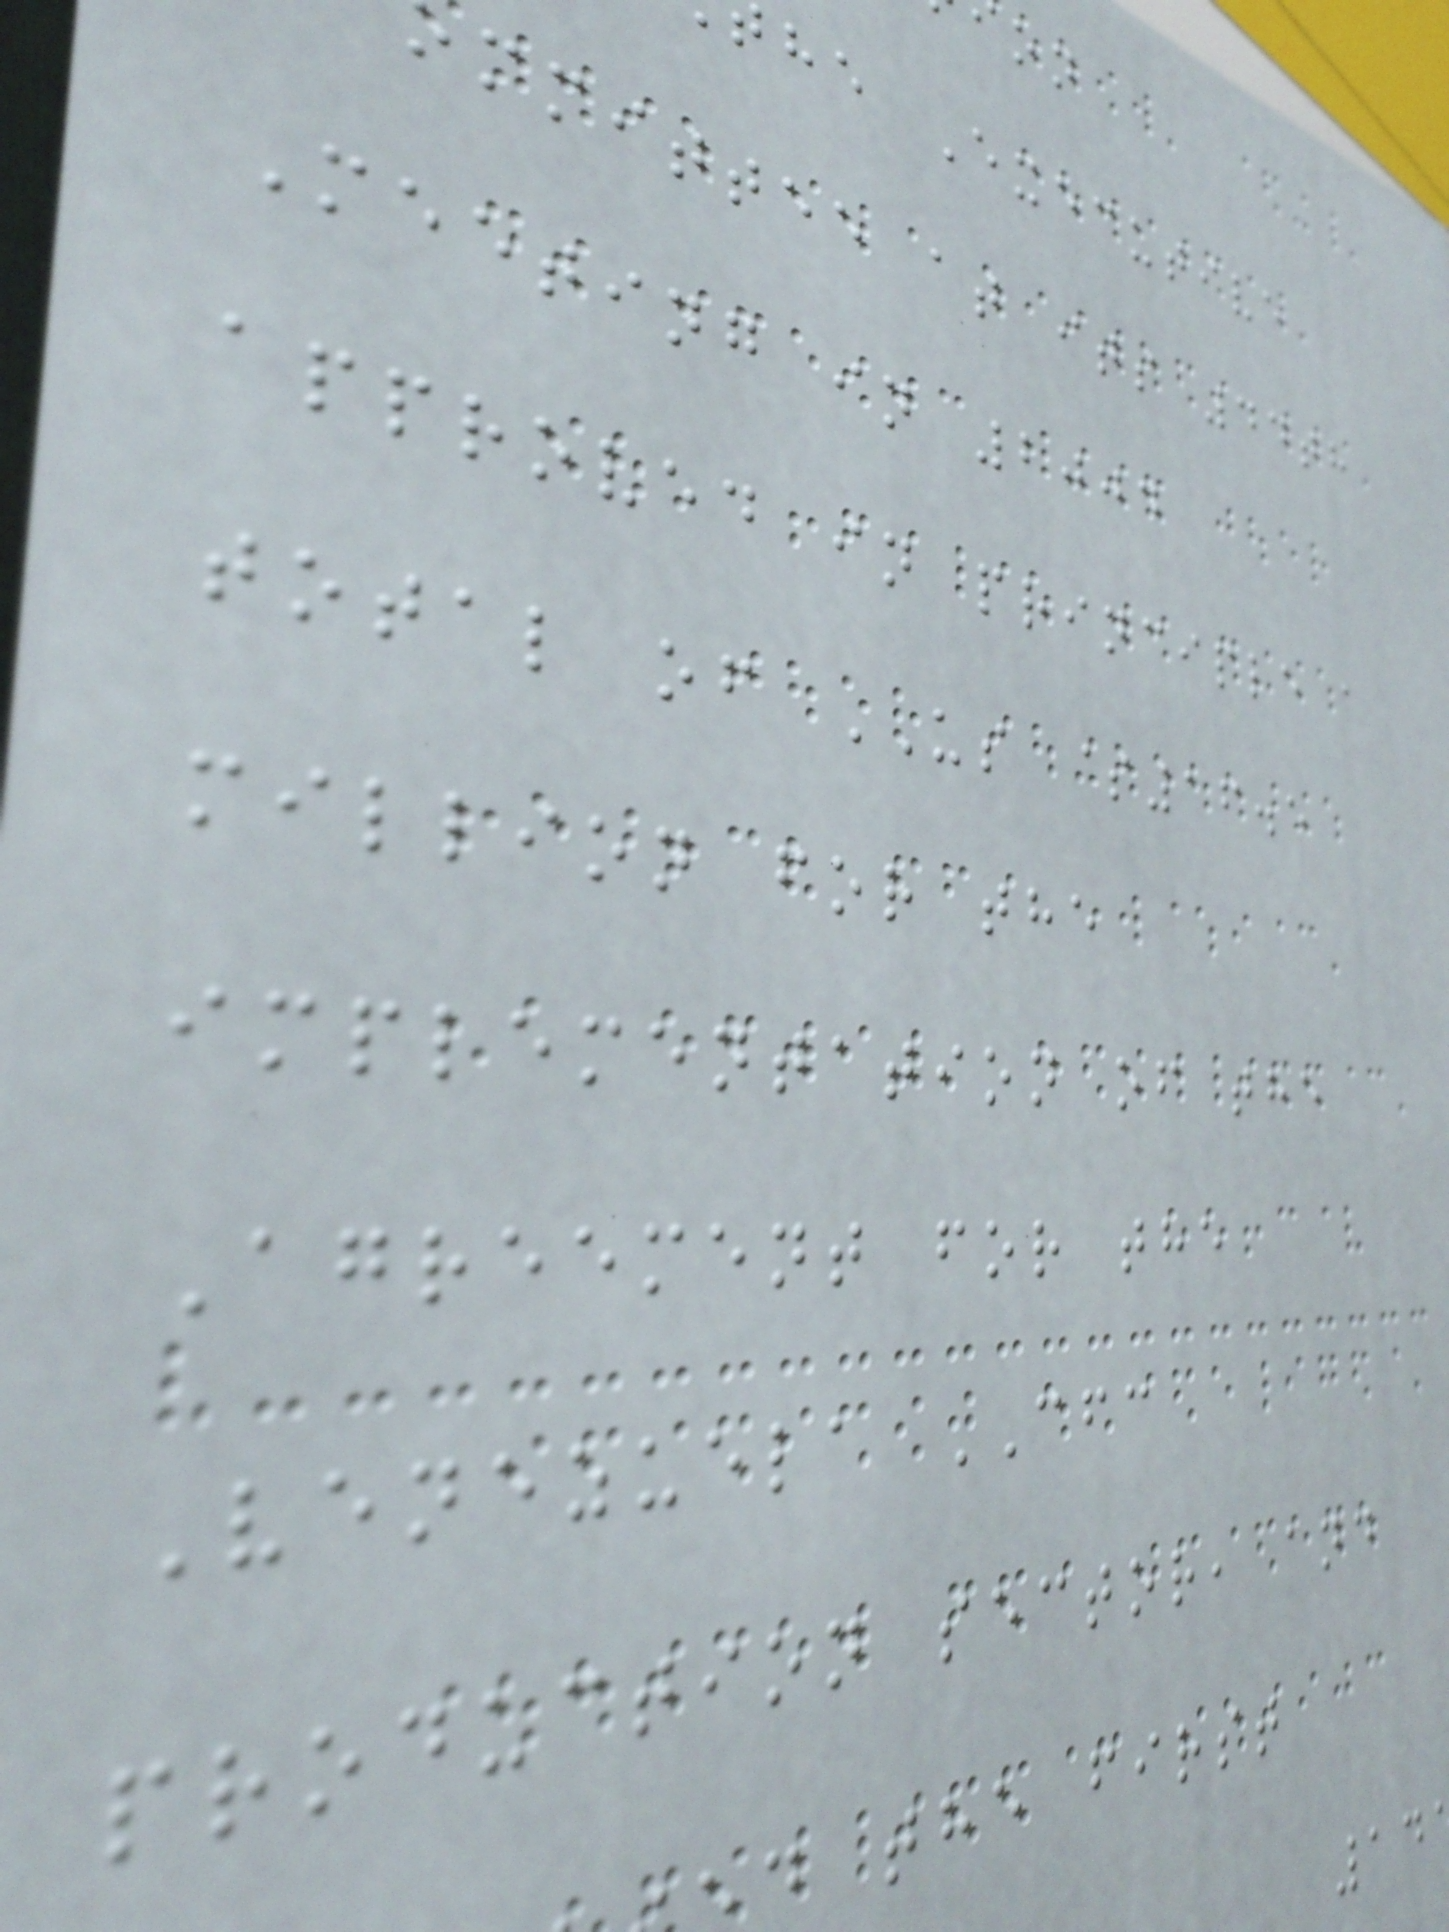he Executive
mmittee at its 44th
Meeting in 2004
approved in principle a
total of US $16.5
million for the
implementation of the
Agreement for the
Venezuela CFC
production sector, and
d the first
